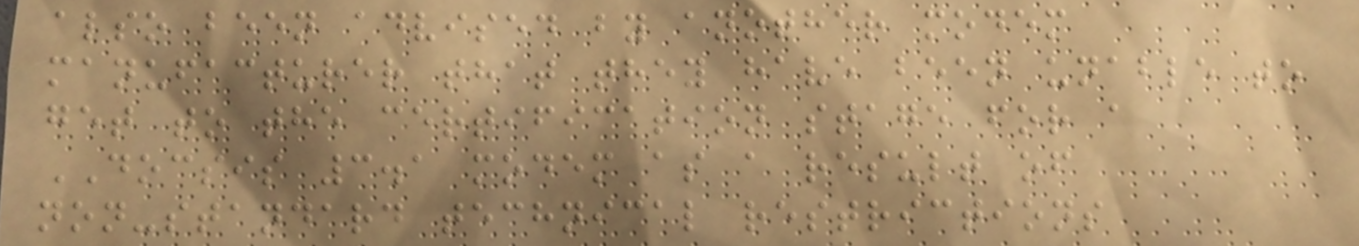also been advised by another modem
manufacturer that they have been unable to
get to the certification stage for a
DOCSIS 3.1 modem as a result of
non-standard technical restrictions
